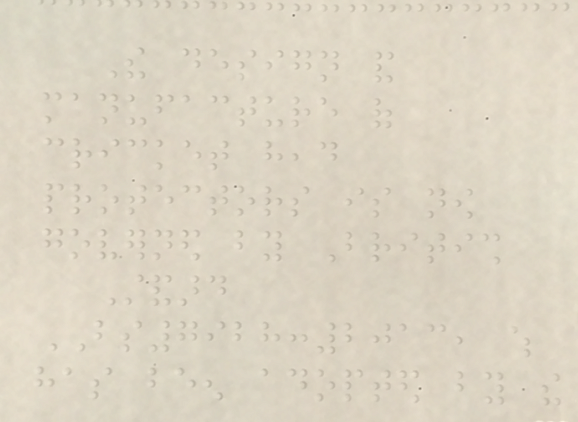The design and
manufacture of
cricket head
protectors is now
governed by British
Standard
BS7928:2013, which
has been adopted by the
